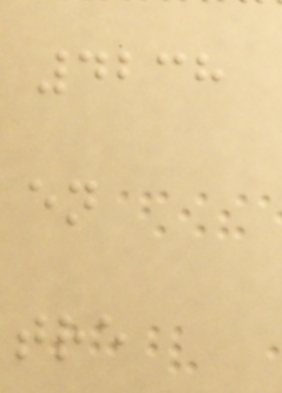4238
en
tre
